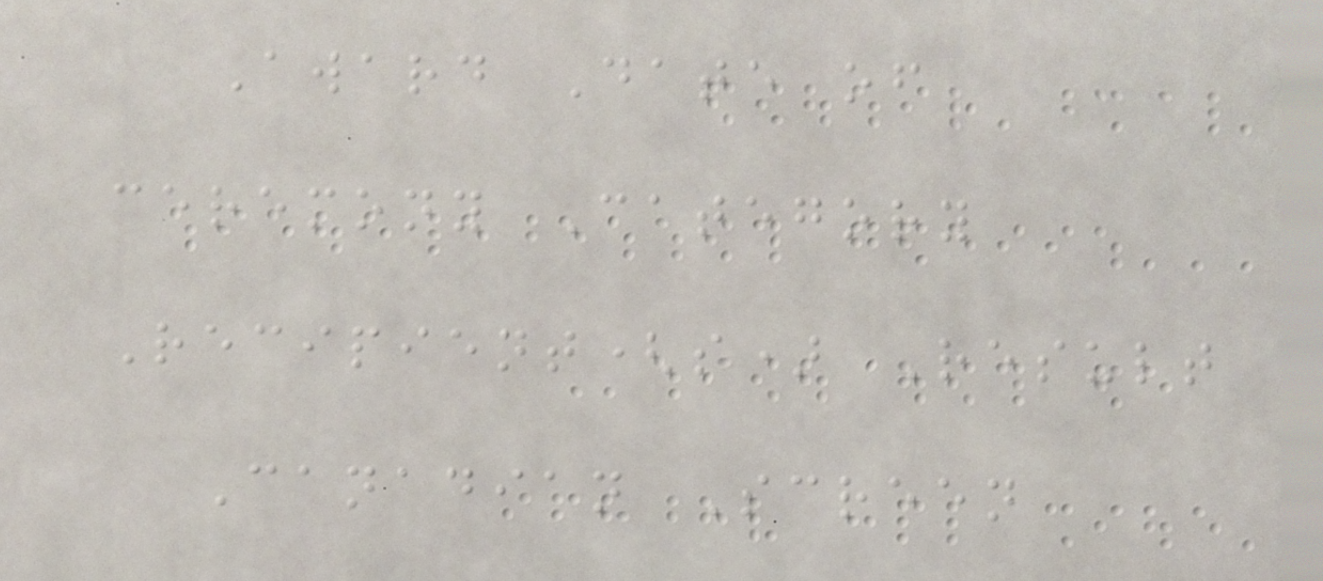Award Date of
ceremony Category
Recipient(s) Result
Canadian Screen
